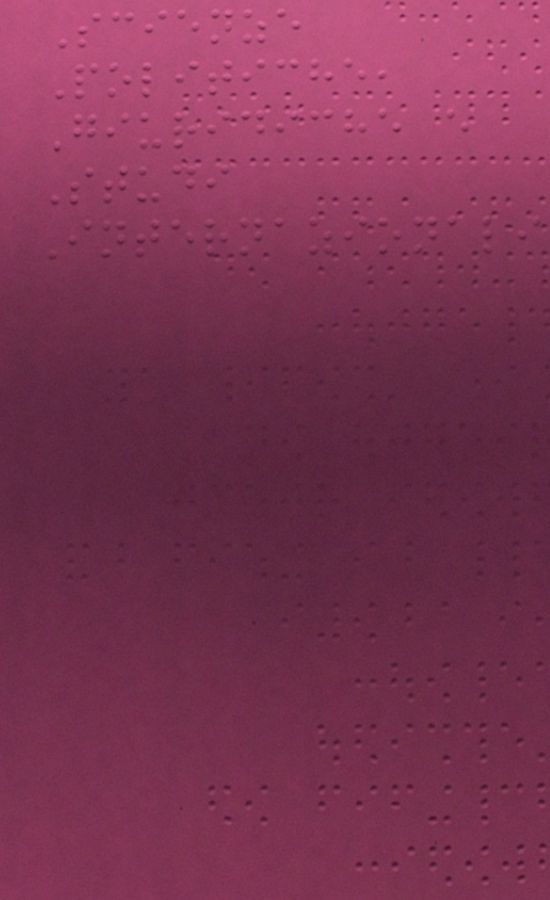Scienze
Politiche,
Giuridiche e
Studi
Internazionali
